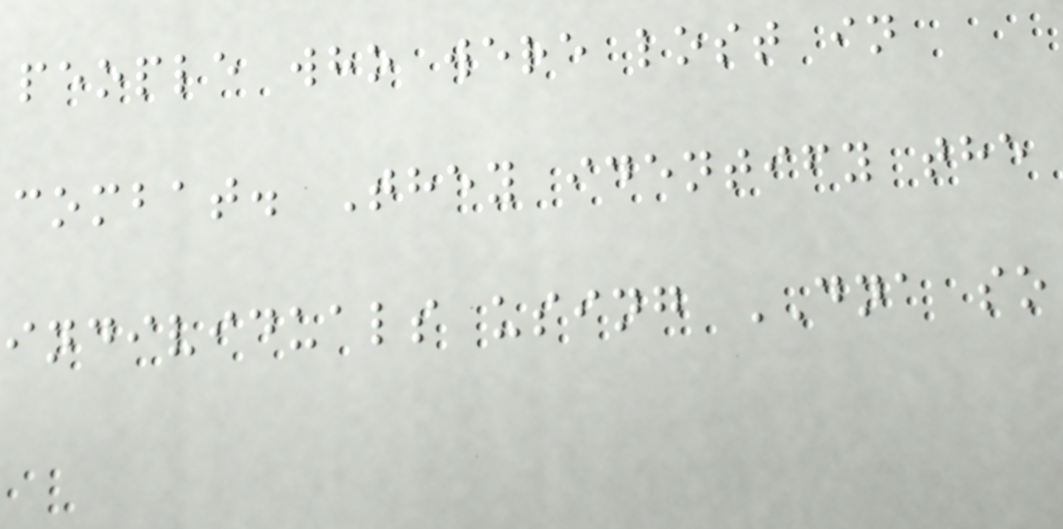people who were lost in
combat. They identify the
individuals using DNA so
